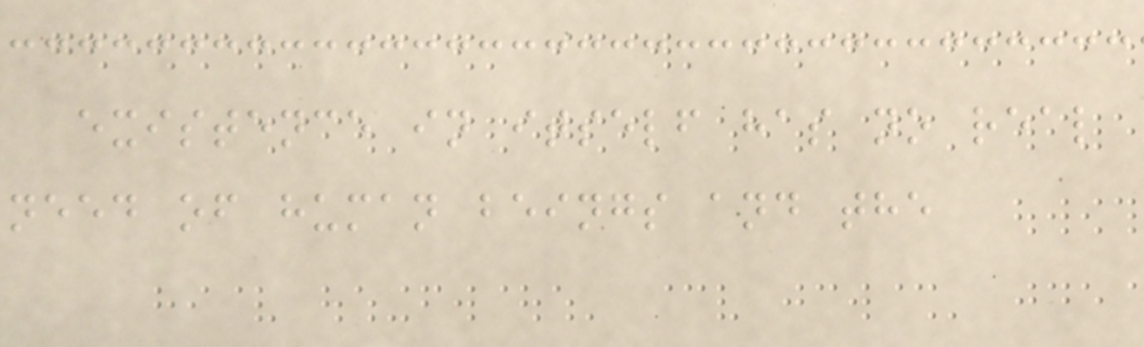existence in itself has no real
need of human beings and the
